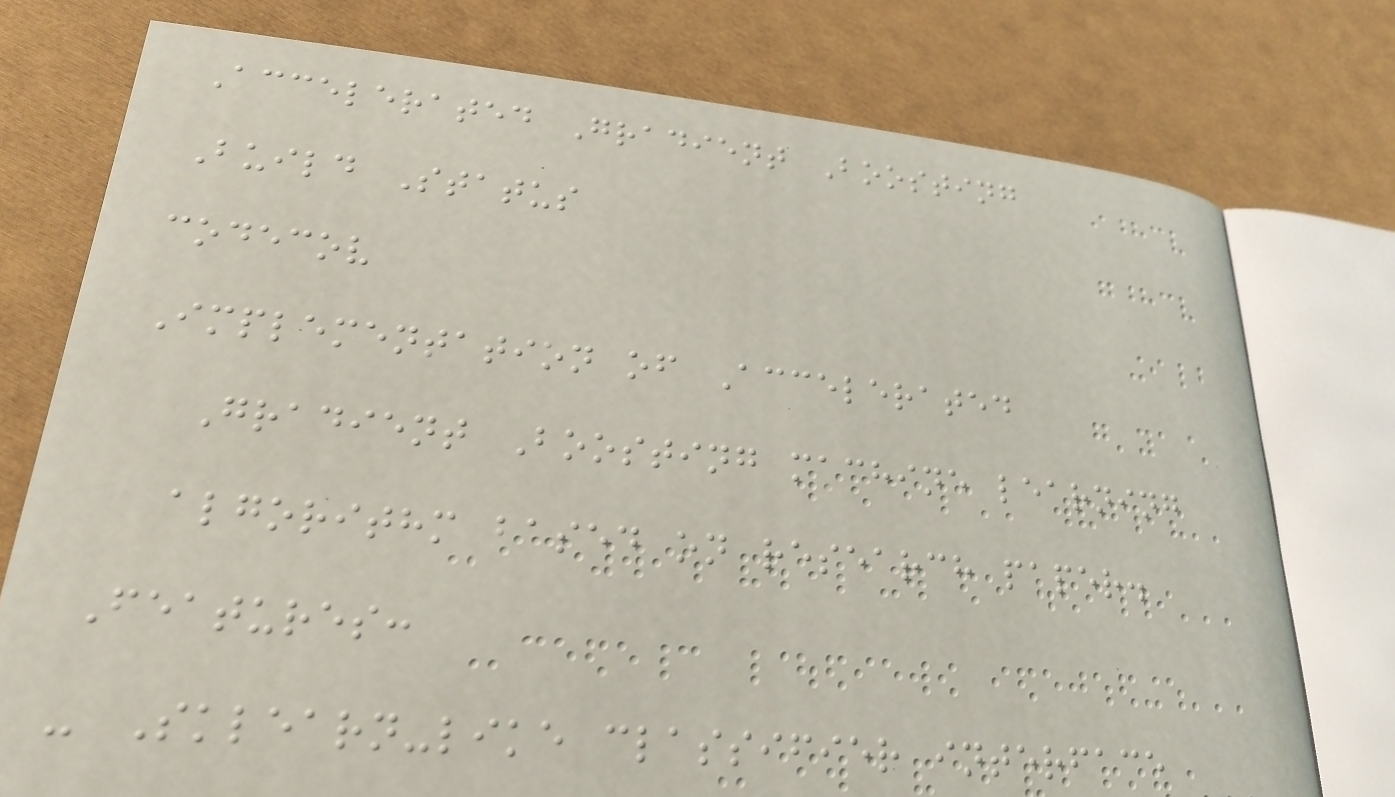Accelerated Gradient Boosting
Build Status
codecov
Implementation of Accelerated
Gradient Boosting machine learning
algorithm based on research paper.
Features:
- Sklearn-like classifier interface
